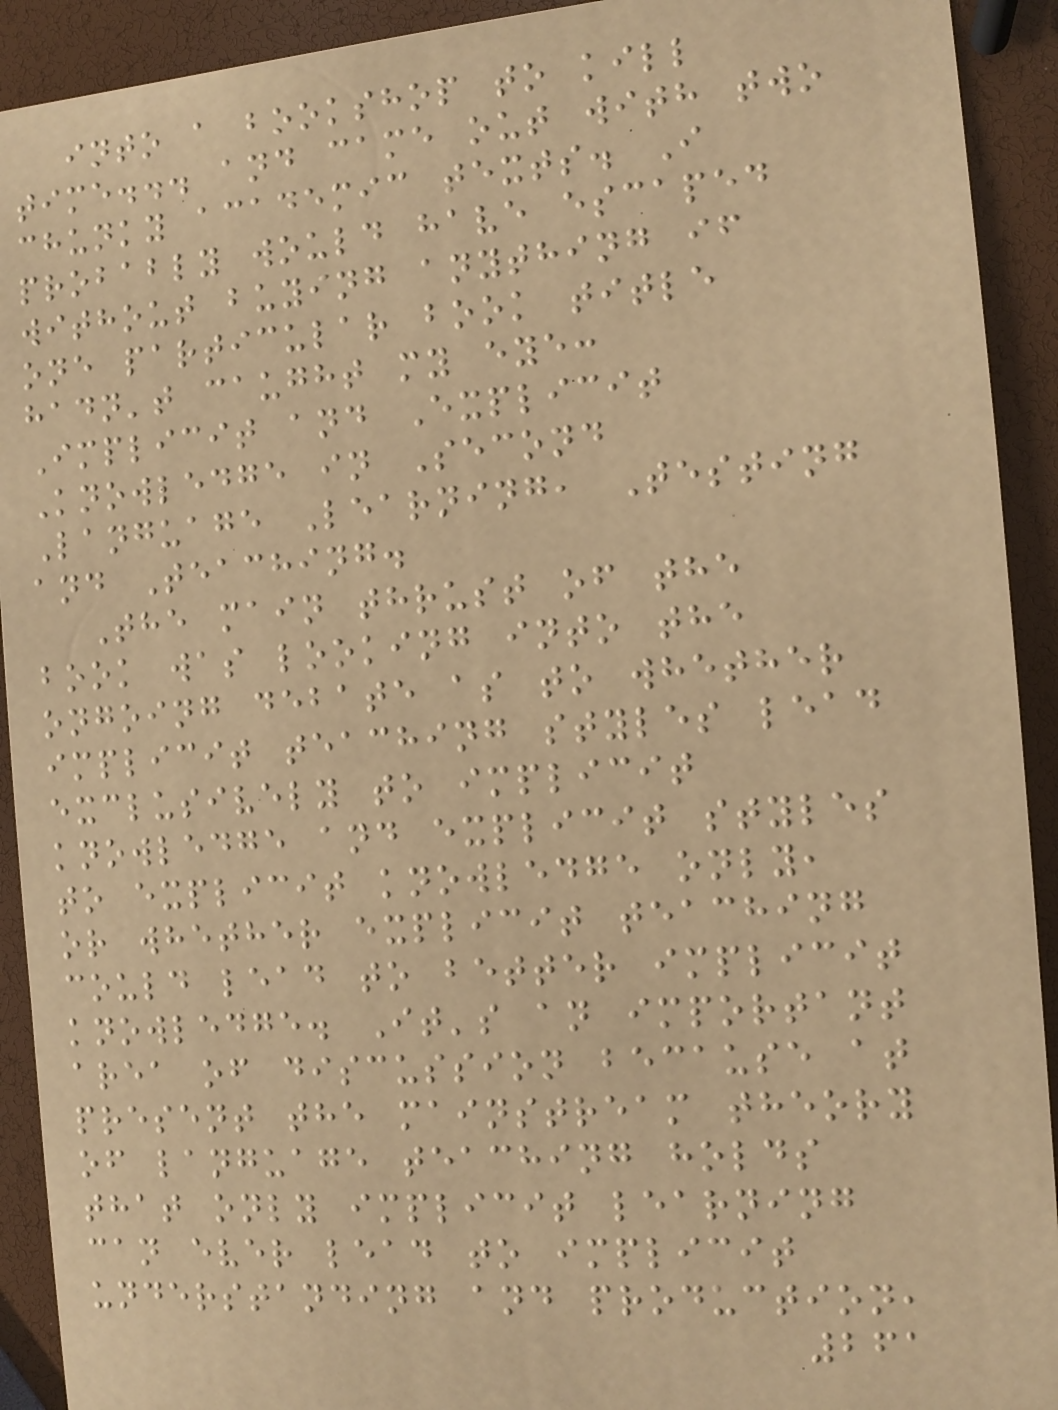into a bookshop to kill
time... and came out with two
chunky academic texts. I
probably would have escaped
without buying anything if
one particular book title
hadn't caught my eye:
Implicit and Explicit
Knowledge in Second
Language Learning, Testing
and Teaching.
The main thrust of the
book was looking into the
ongoing debate as to whether
implicit teaching styles lead
exclusively to implicit
knowledge and explicit styles
to explicit knowledge only,
or whether explicit teaching
could lead to better implicit
knowledge. It's an important
area of discussion because at
present the mainstream theory
of language teaching holds
that only implicit learning
can ever lead to implicit
understanding and production,
261
